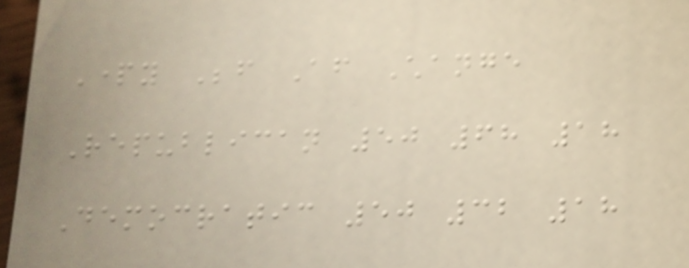Party Before After Change
Republican 50 68 18
Democratic 50 32 18
